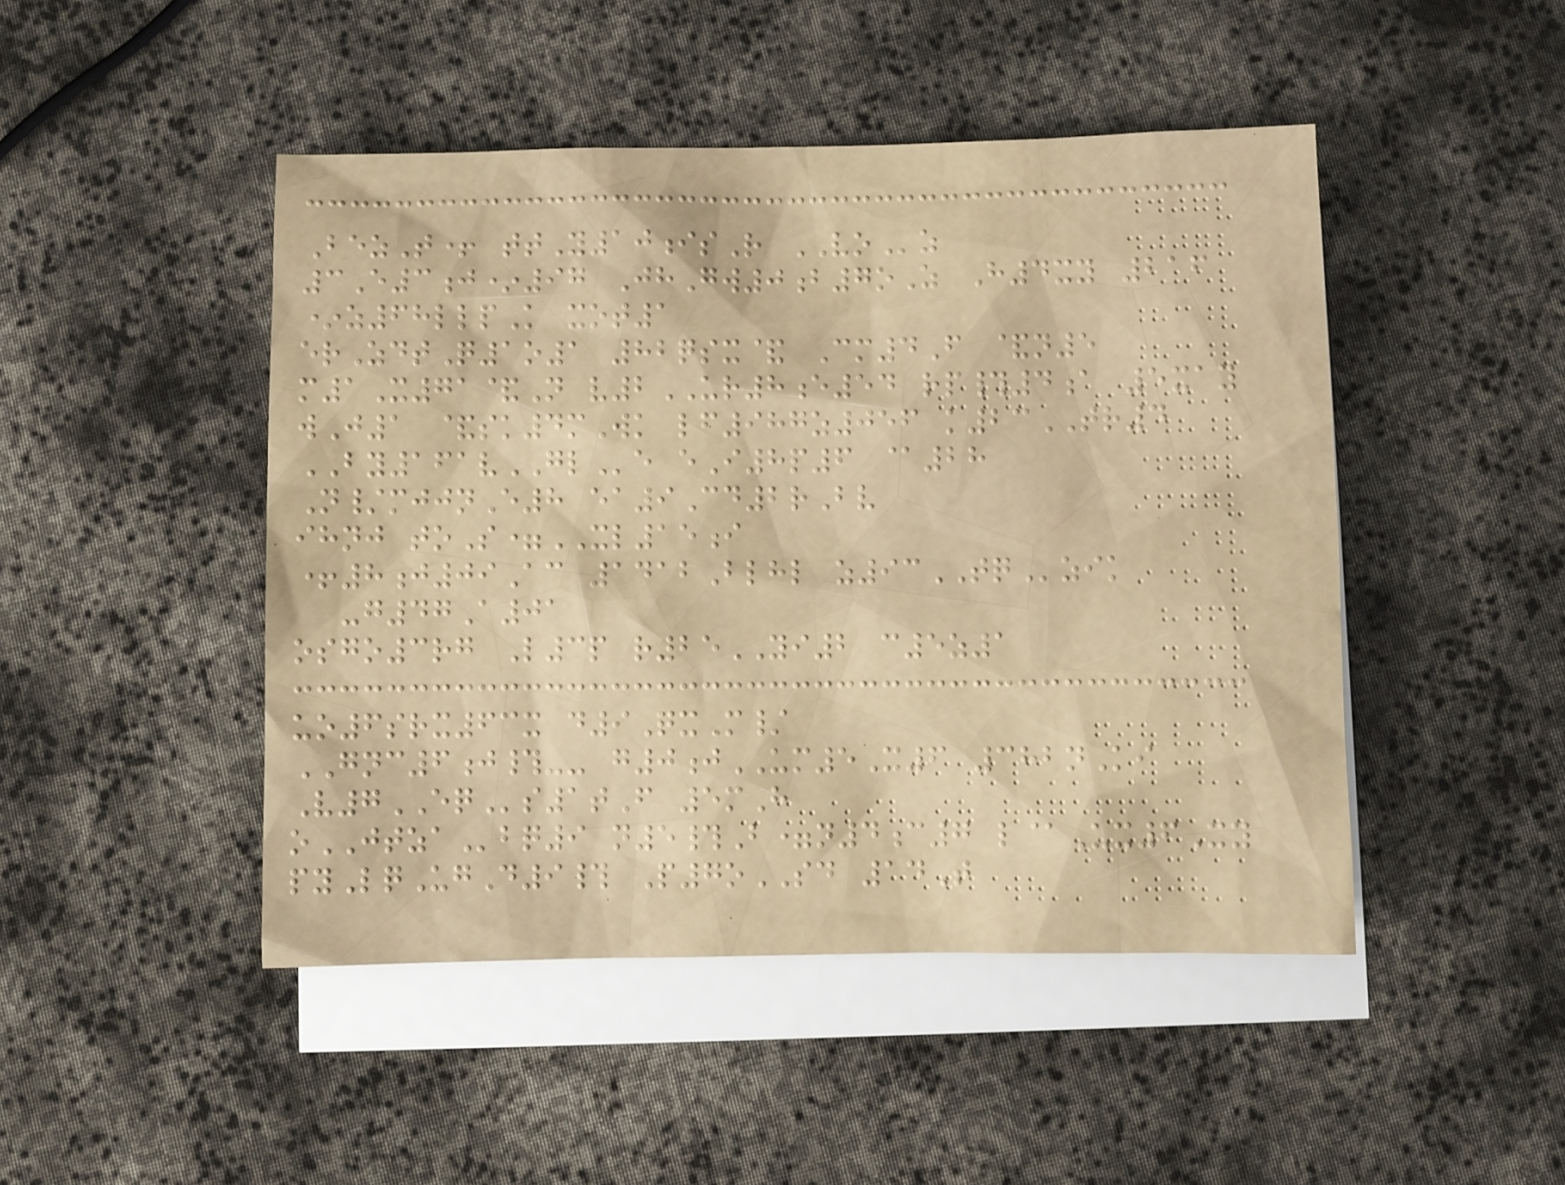BezT+ ttY10isR VOz
3E3j*97 JhGw0b7oZ H4xy 216
*z68llpK xot1
erZdtQ1o1 82qsx& Cm4F &n5
m1X71&N v2UR8e54 rp#4a 5xay
wJ1 &sk4mWk lf987z056 k23TR4
BY161vGLe eI8p6 @28
N/mjjnE8 ea9Cd2rBv
ihnj toS=XL15i
+8j09Ac 1412Blhl z93TQzik
-g47A01
osgo3rg L3p r25YI2 c5z1
uo6srx63x d9QxM/
GNC6j#-- g0jUM5X6 382nKi
V7EQs1tF 5mH
oJTZAbq9 n5#B=n4c7 l@Ux6Xy
pyLqUgD9# P7oSD 14T
